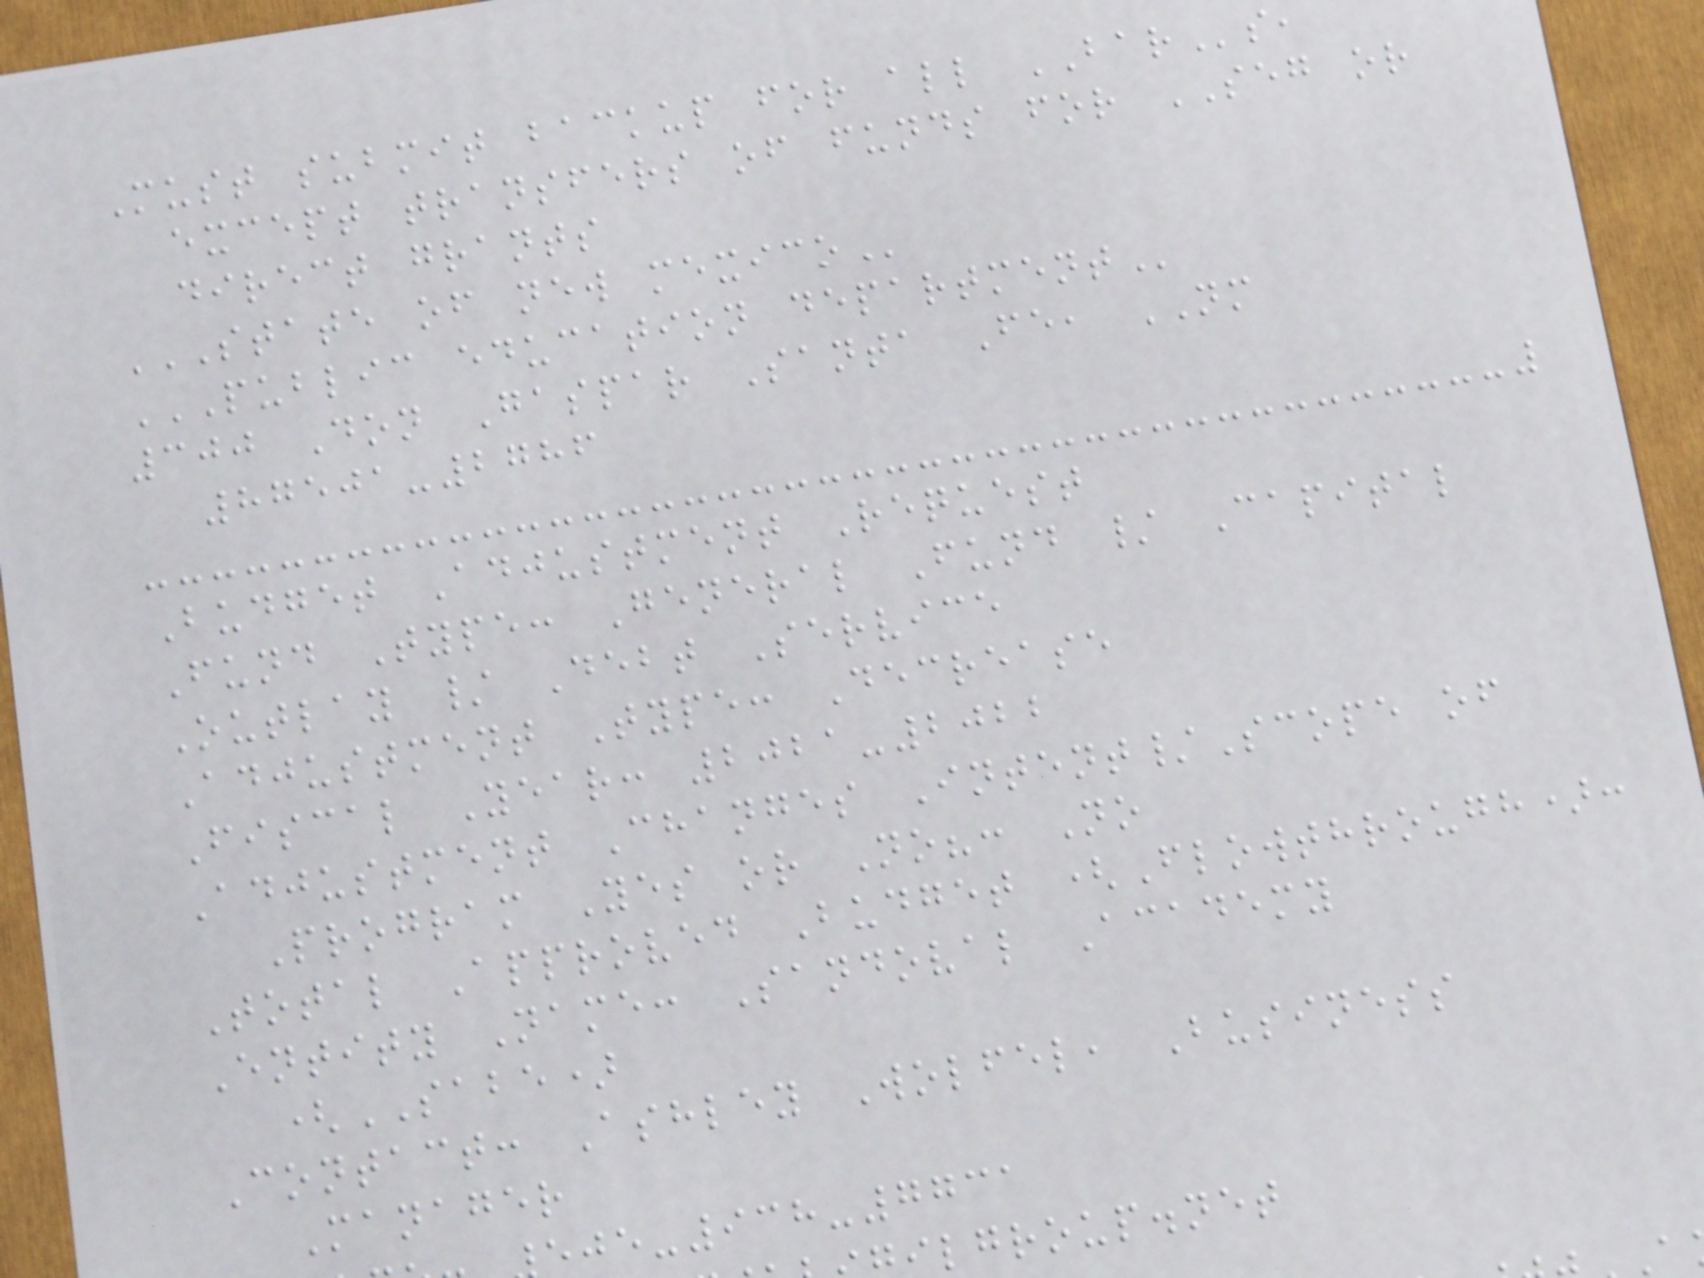Must submit backup for all BARs,
except transfers of funds for SEG or
direct grants
STATE OF NEW MEXICO
PUBLIC EDUCATION DEPARTMENT
300 Don Gaspar Santa Fe, NM
87501-2786
Budget Adjustment Request
Fund Type: General Fund / Capital
Outlay / Debt Service
Adjustment Type: Decrease
Fiscal Year: 2021-2022
Adjustment Changes Intent/Scope of
Program Yes or No?: No
Total Approved Budget (Flowthrough):
Entity Name: Sandoval Academy
(SABE)
Contact: Ashley Wolfel, Business
Manager
-938-7731
ilgroup.net
